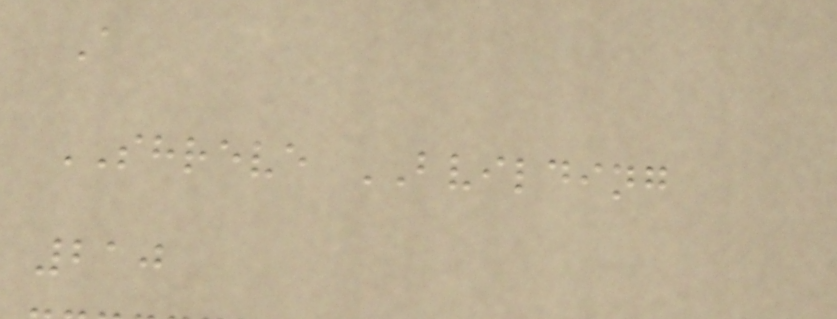A
SHREVE BVILDING
210
